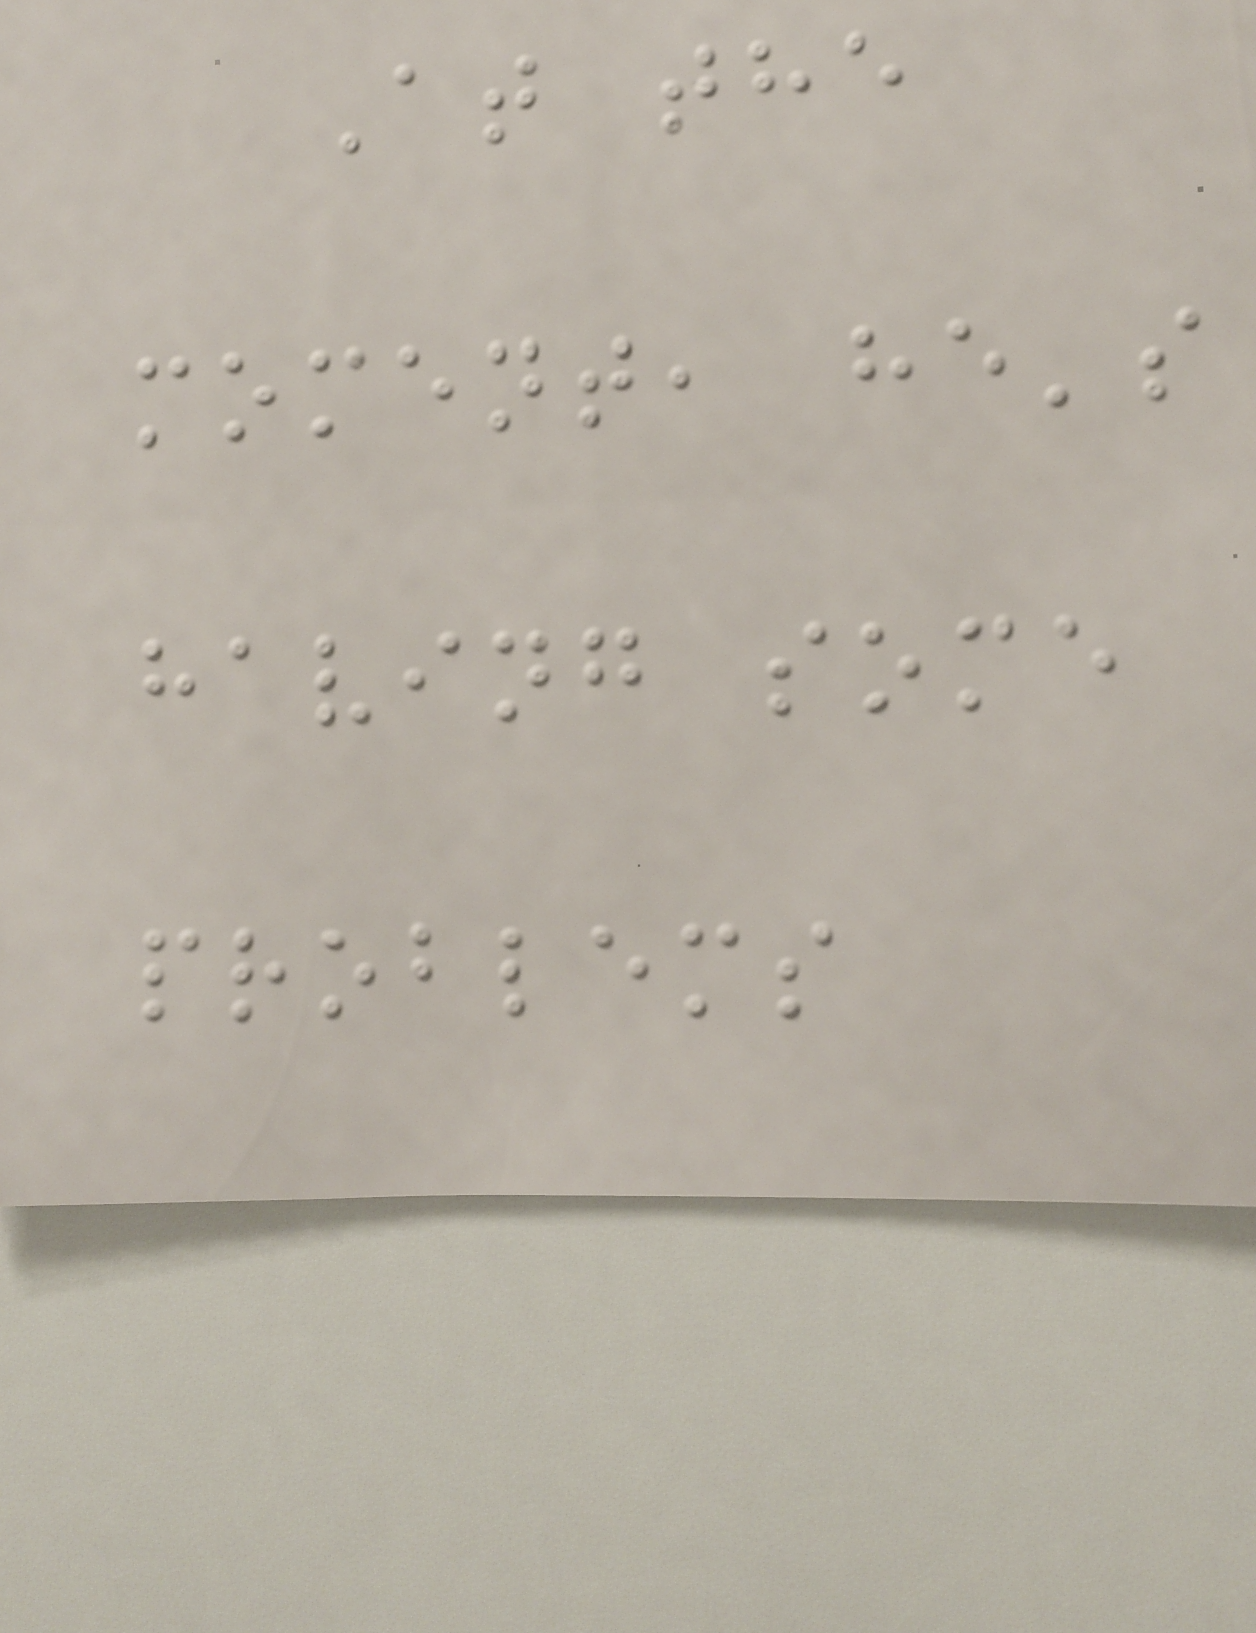At the
moment, he's
having some
problems
